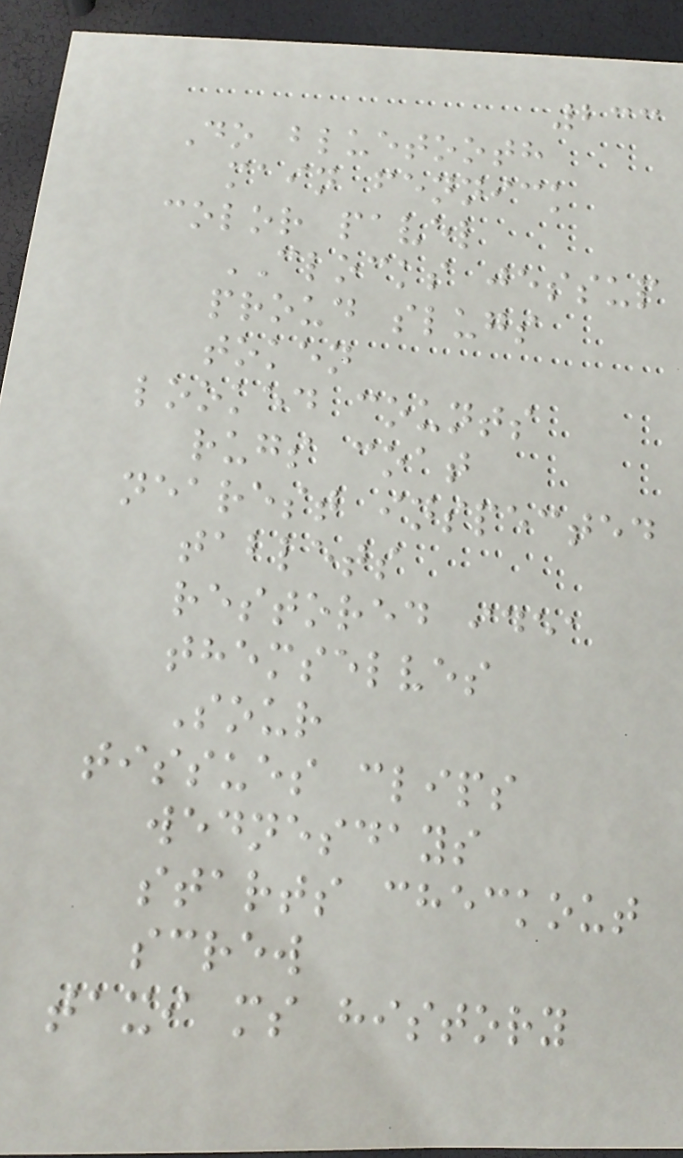233
Do bluetooth
main fennick
color pavel
CLOCKS jessup
proud slugs
token
looked counts
rugs coat
nearest inspected
tablets
restored idea
themselves
Sour
tissues clips
wednesdays
starts checkout
screw
taxi ms history
